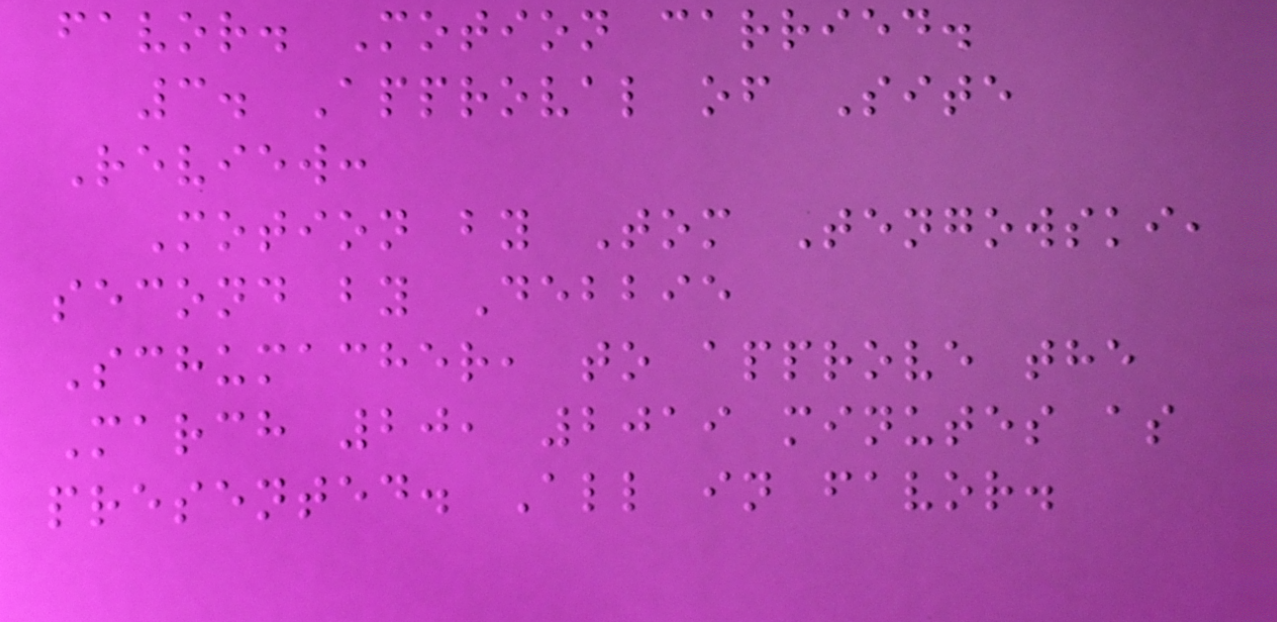favor. Motion carried.
3. Approval of Site
Review:
Motion by Tom Tengowski,
second by Debbie
Schumacher, to approve the
March 20, 2019 minutes as
presented. All in favor.
